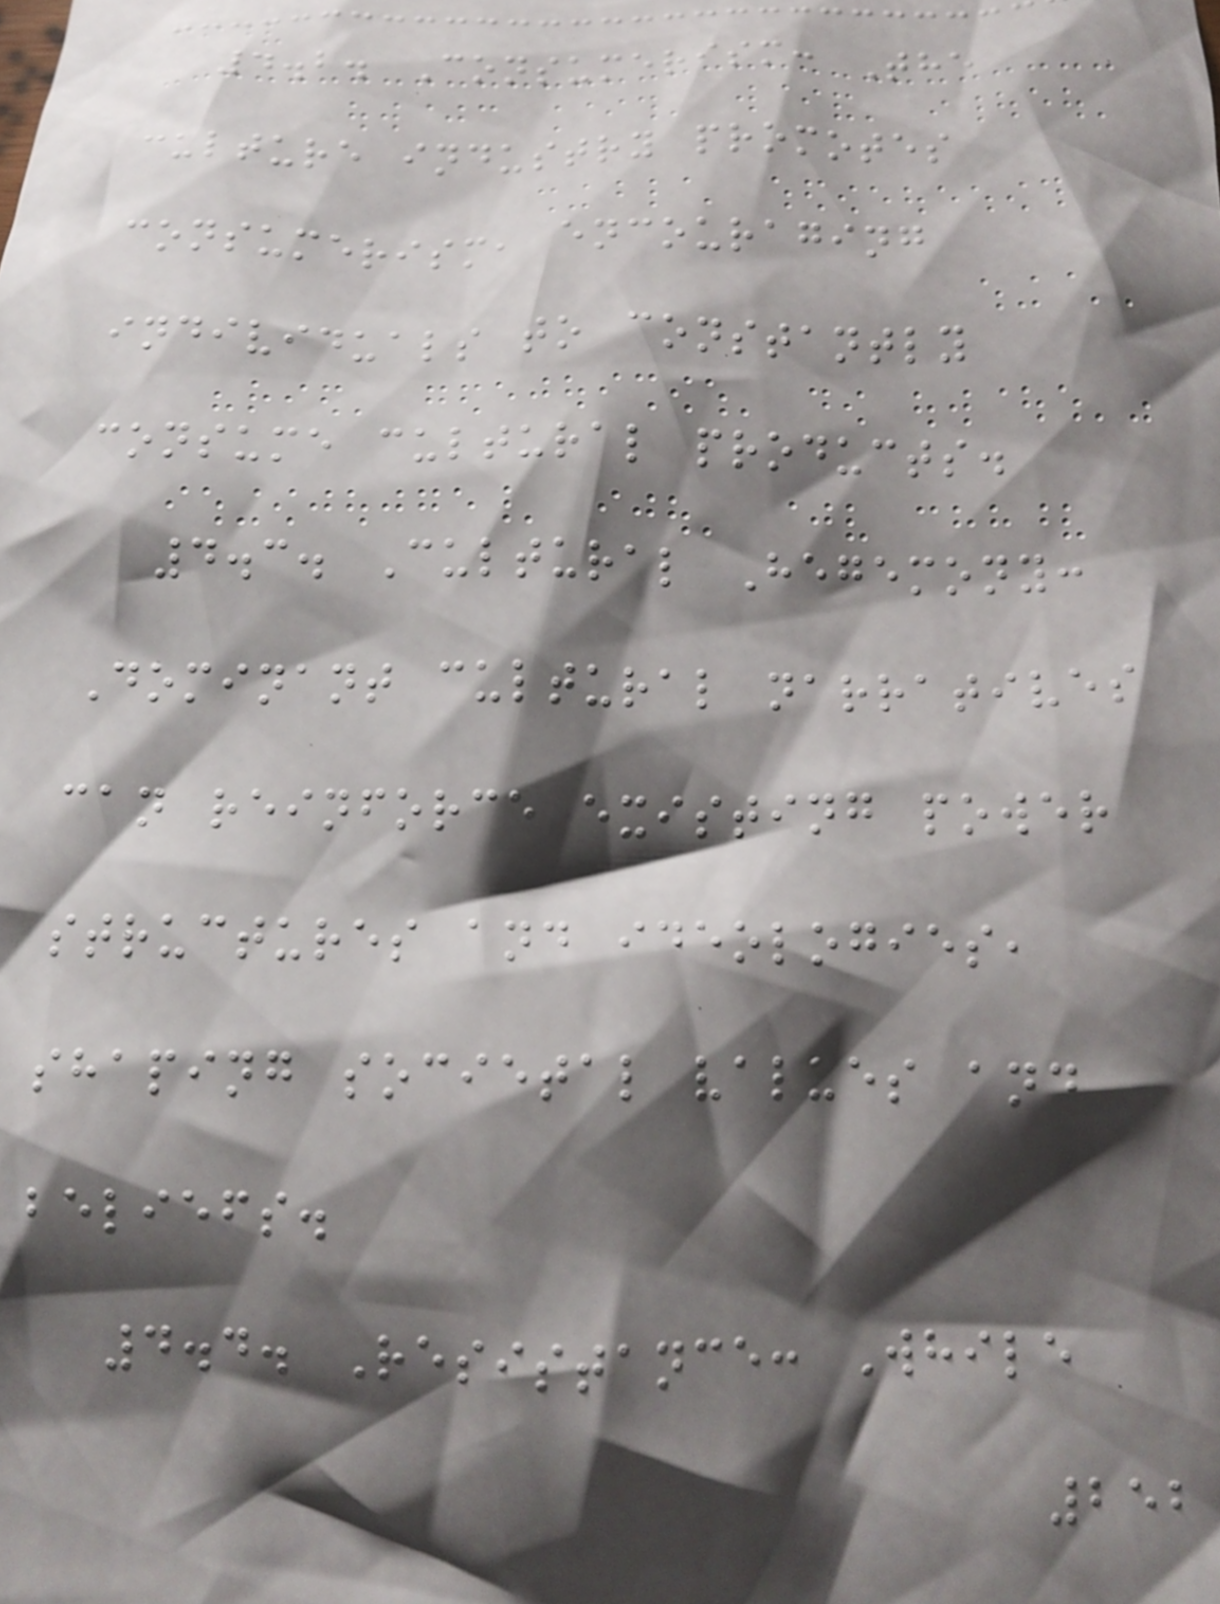4.2. Consumerism: The
culture industry promotes
consumerism, encouraging
individuals to constantly
consume cultural products.
4.3. Cultural Hegemony:
Dominant cultural narratives
can reinforce existing power
structures and ideologies,
shaping societal values and
beliefs.
4.4. Resistance: While
252
